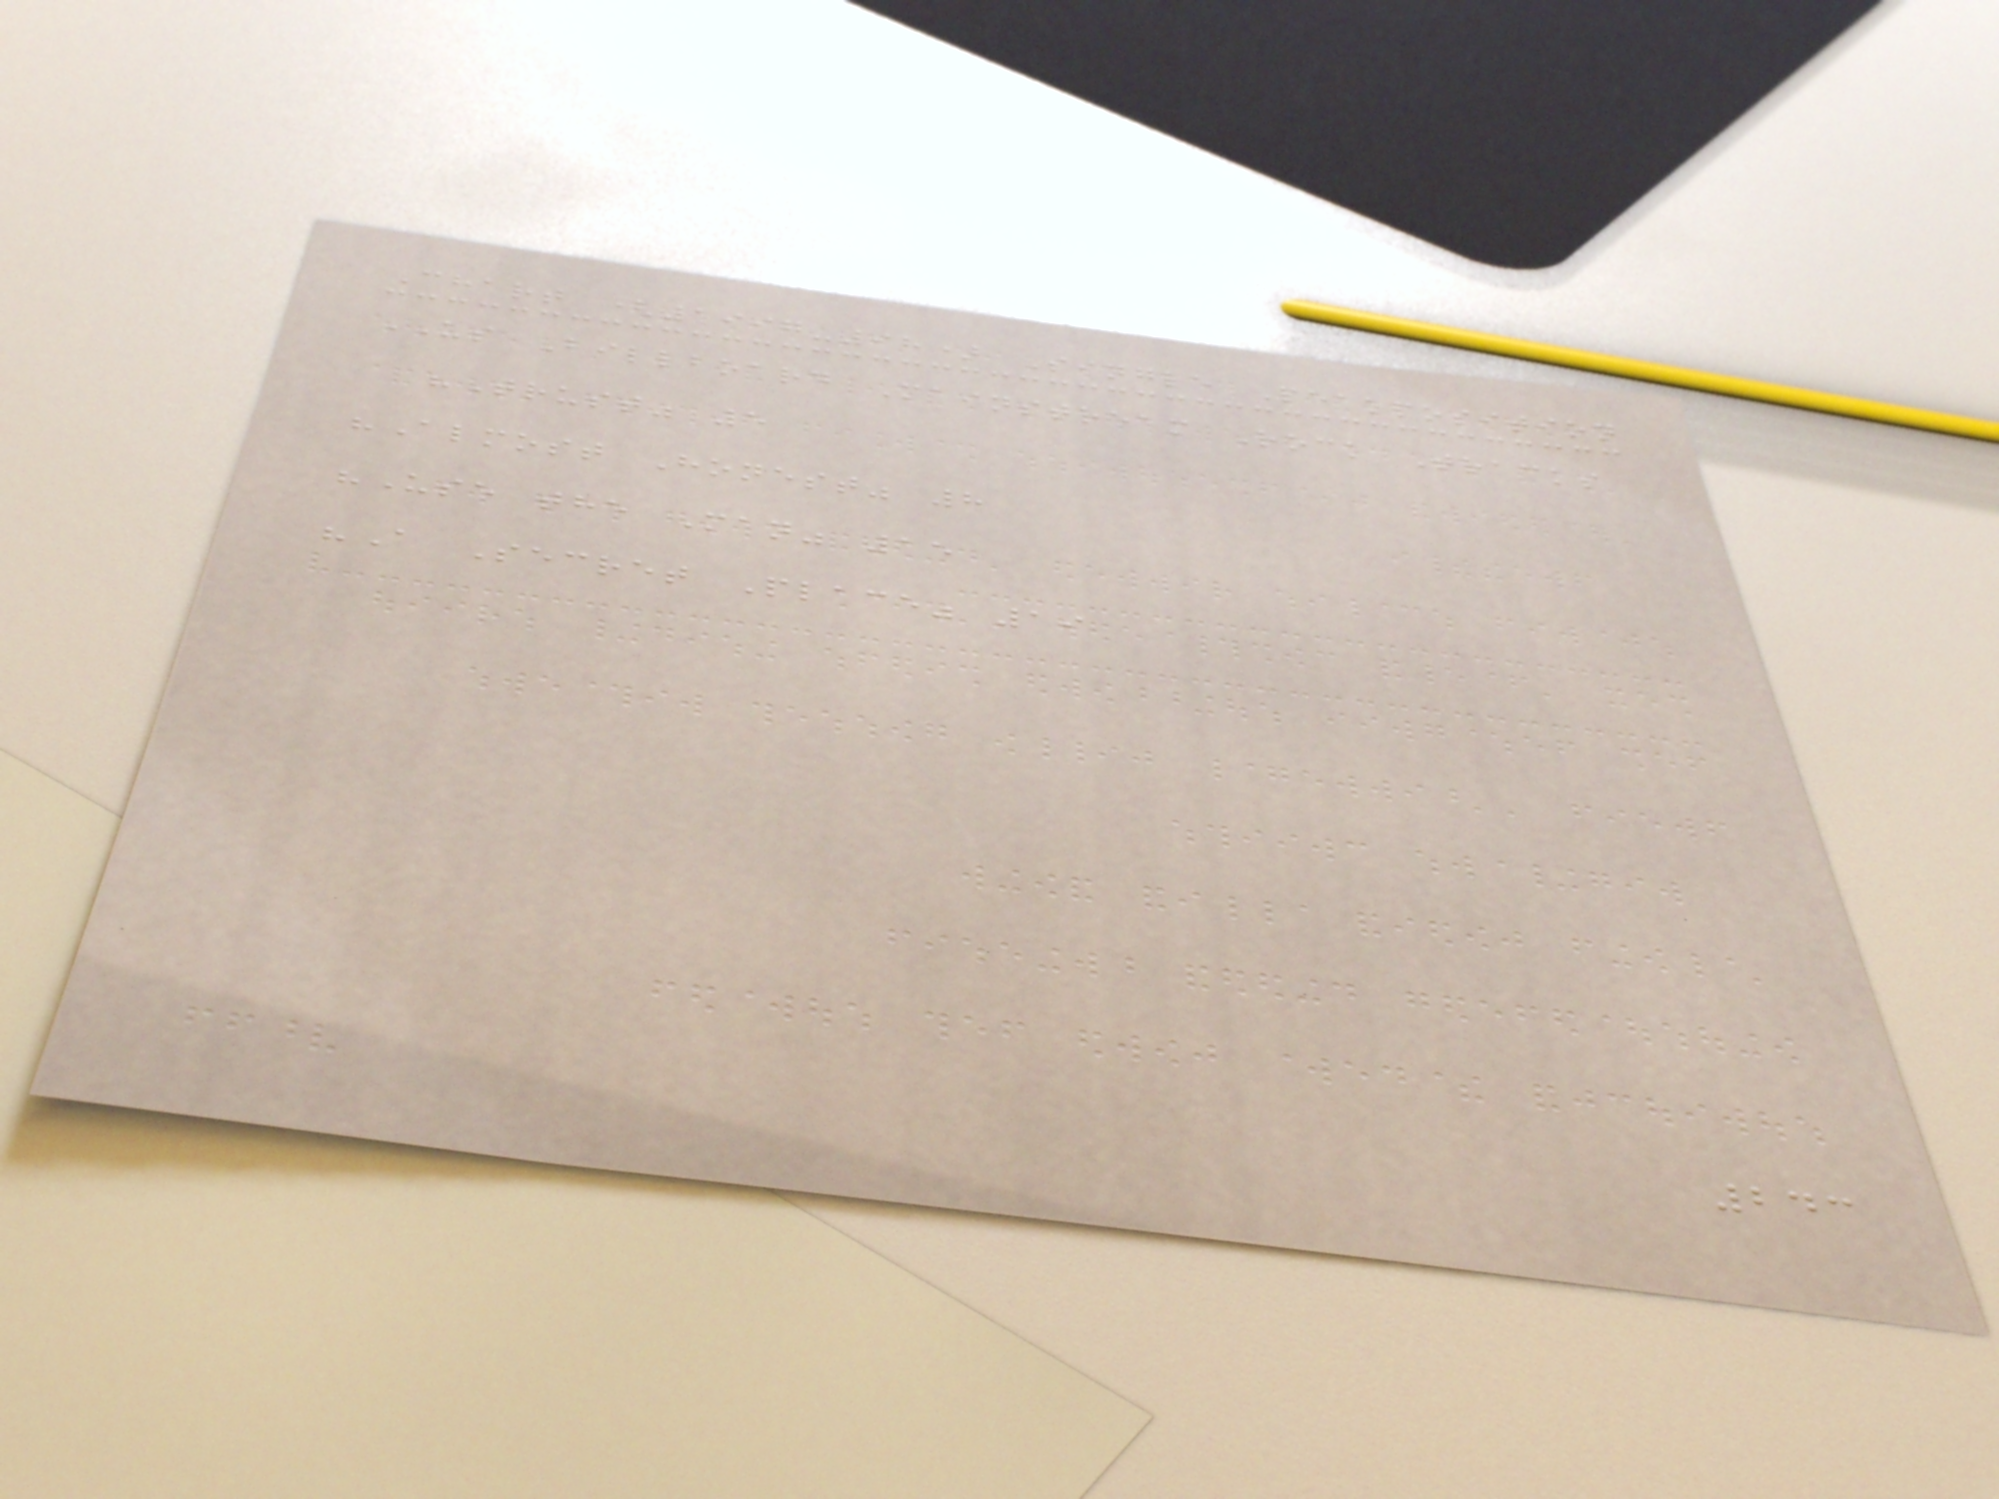Chart (1997-98) Single Peakposition
US Billboard Mainstream Rock Tracks
"Trust" 5
"Almost Honest" 8
"Use the Man" 15
"A Secret Place" 19
243
